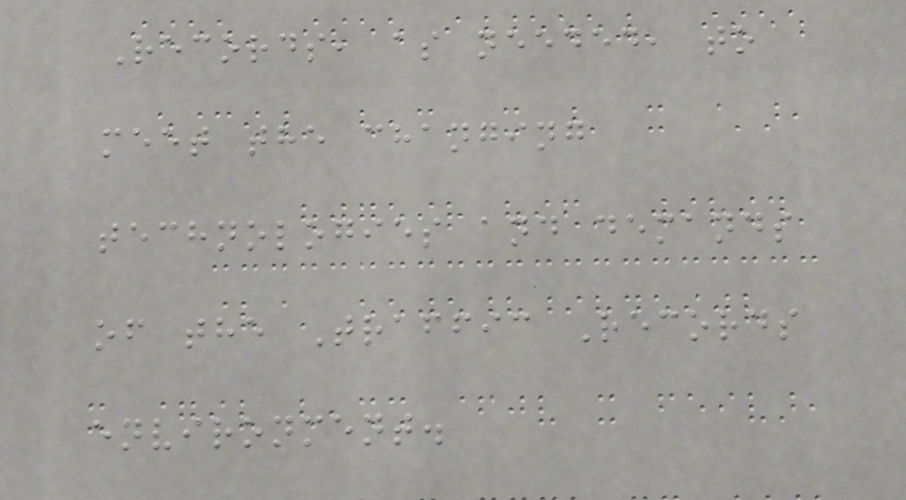Records, as needed, to
meet the changing
technologies and demands
of the Traffic Records
environment.
